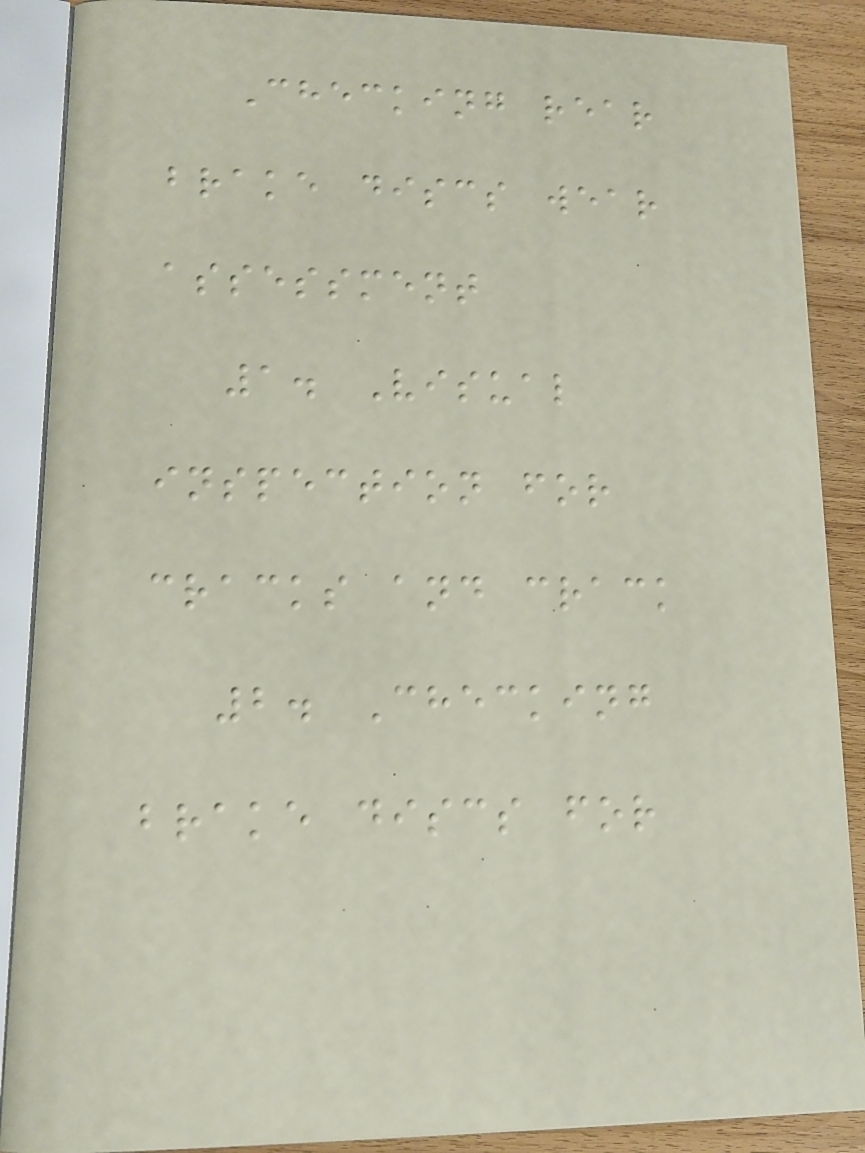Checking rear
brake discs wear
assessment
1. Visual
inspection for
cracks and crack
2. Checking
brake discs for
